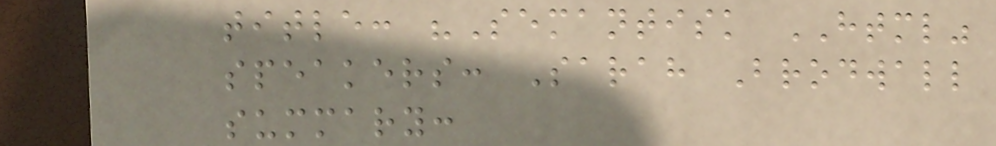title: "Semantisk HTML"
speakers: Sarah Brodwall
summary:
